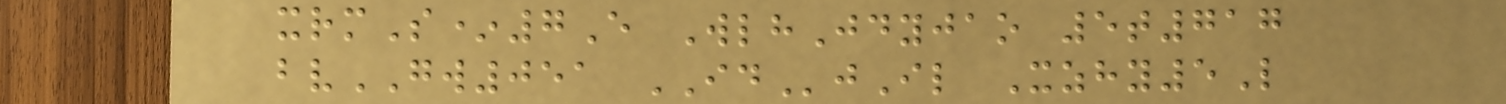xrmS*7E WlhJdyjao 5t717
bvGW051 IDjIl Xzhy5L
